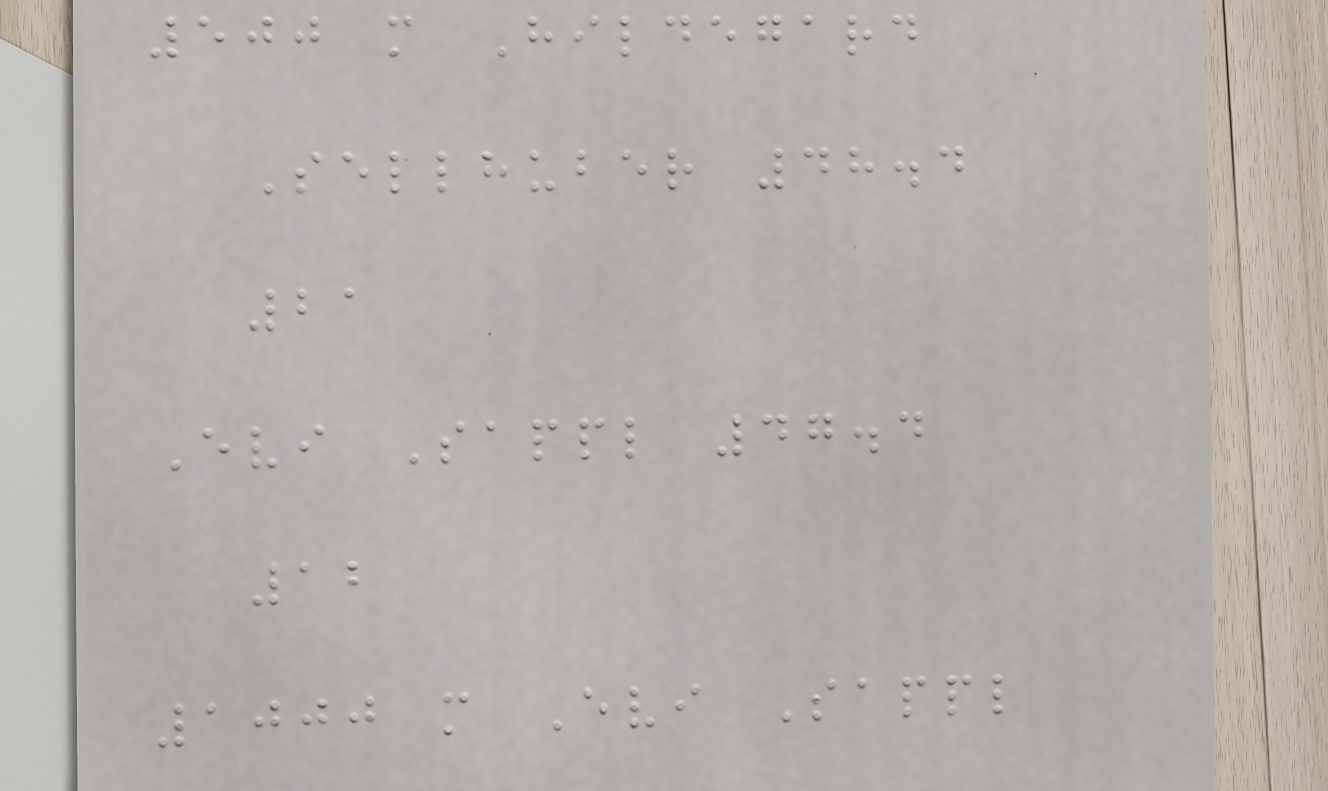500 m Hildegard
Sellhuber 48.4
21
Evi Sappl 47.4
12
1000 m Evi Sappl
